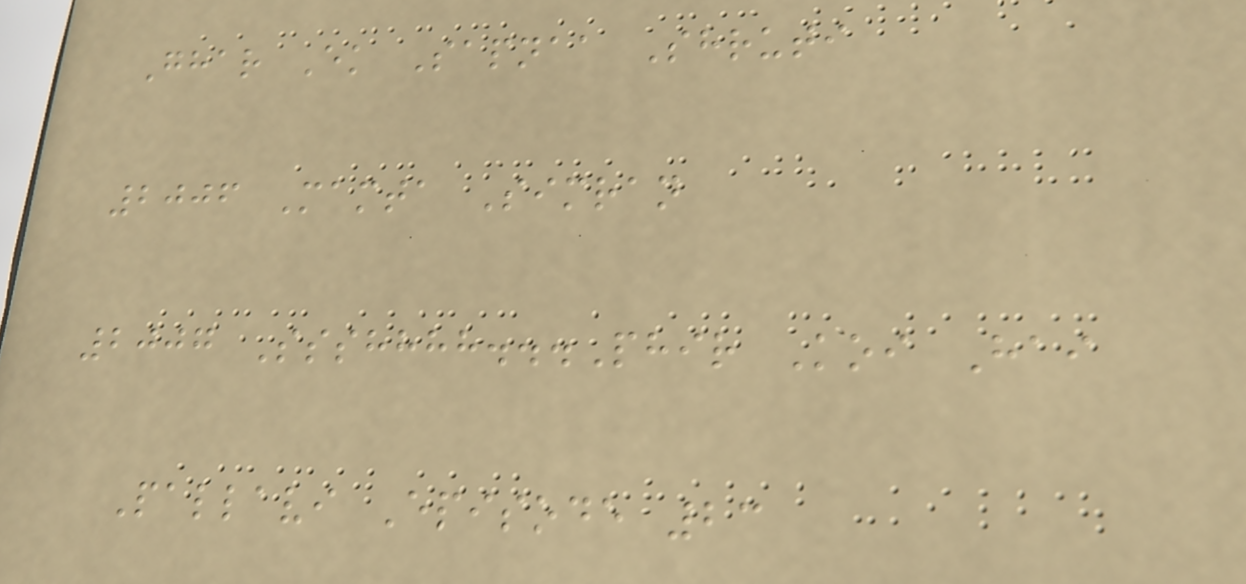Ghar Ek Sapnaa Shruti
2006 Mamta Simran
2007 Ssshhhh...Phir Koi Hai
Pallavi Episode 23
